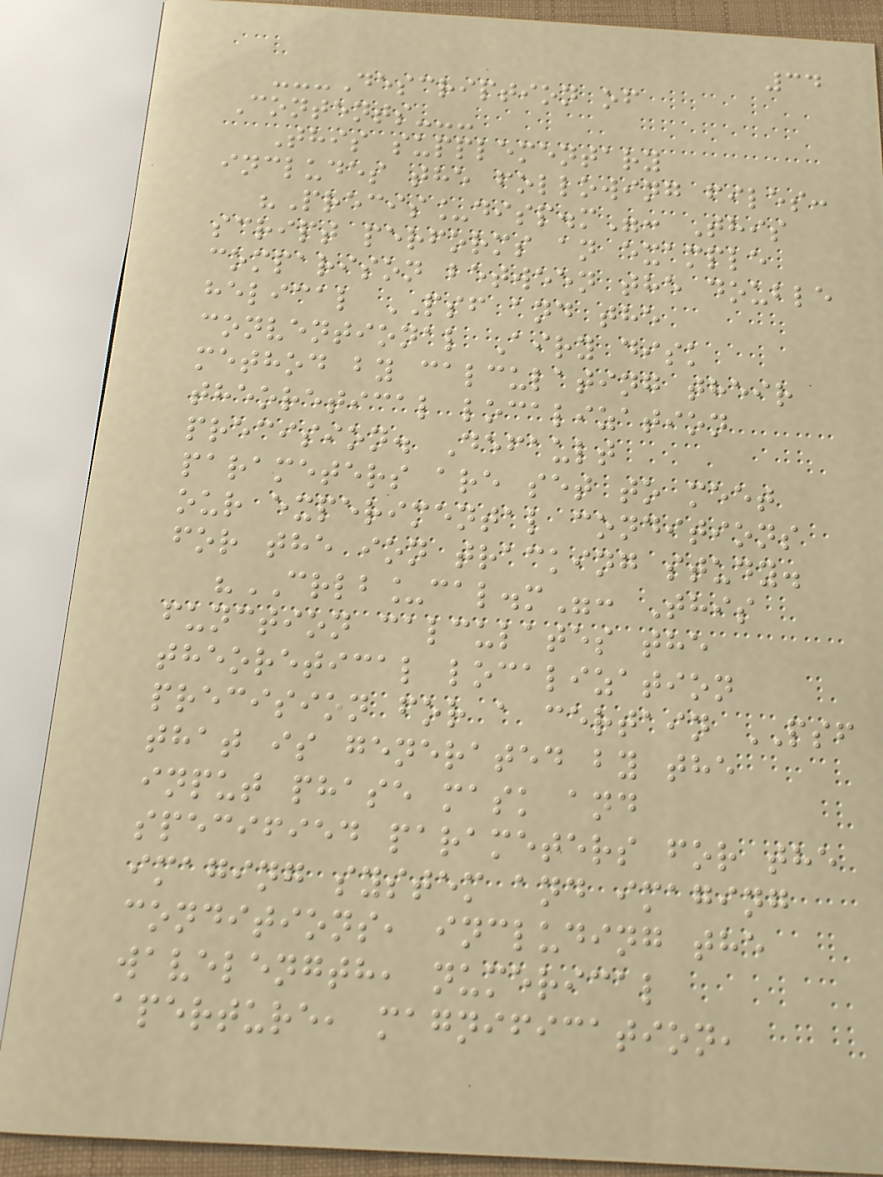34
---Description of
Contents---
This supplementary
includes the following files:
"Precis_disp.m": This
script performs an example
comparison between the double
helical PSF and the
conventional Airy disk
method by calculating their
theoretical localization
precision. Default
parameters are set to meet
our experimental conditions
for the ion tracking study.
"CRLB_cal.m": This
function calculates the
theoretical localization
precision for a certain PSF
that is generated by the
input phase mask and
specified parameters for the
imaging system and imaging
conditions, including the
wavelength, numerical
aperture, magnification,
